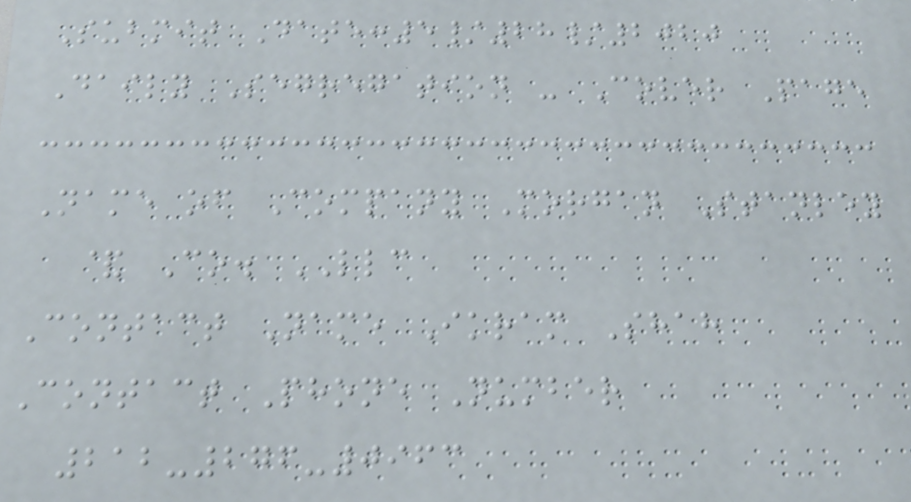Submit Date:5/28/2020
Daily Segregation - Cover Page
Name of Company Morgan Stanley
& Co. LLC
Contact Name Ikram Shah
Contact Phone Number
212-276-0963
